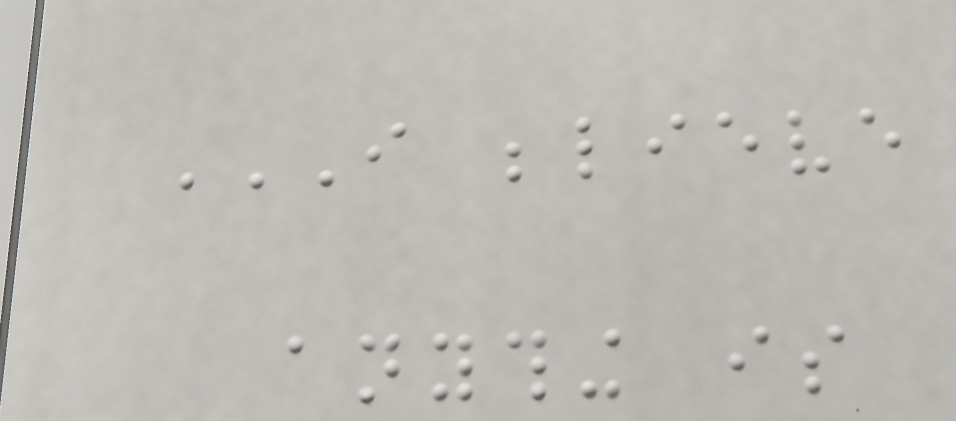I BELIEVE
ANYTHING IS
